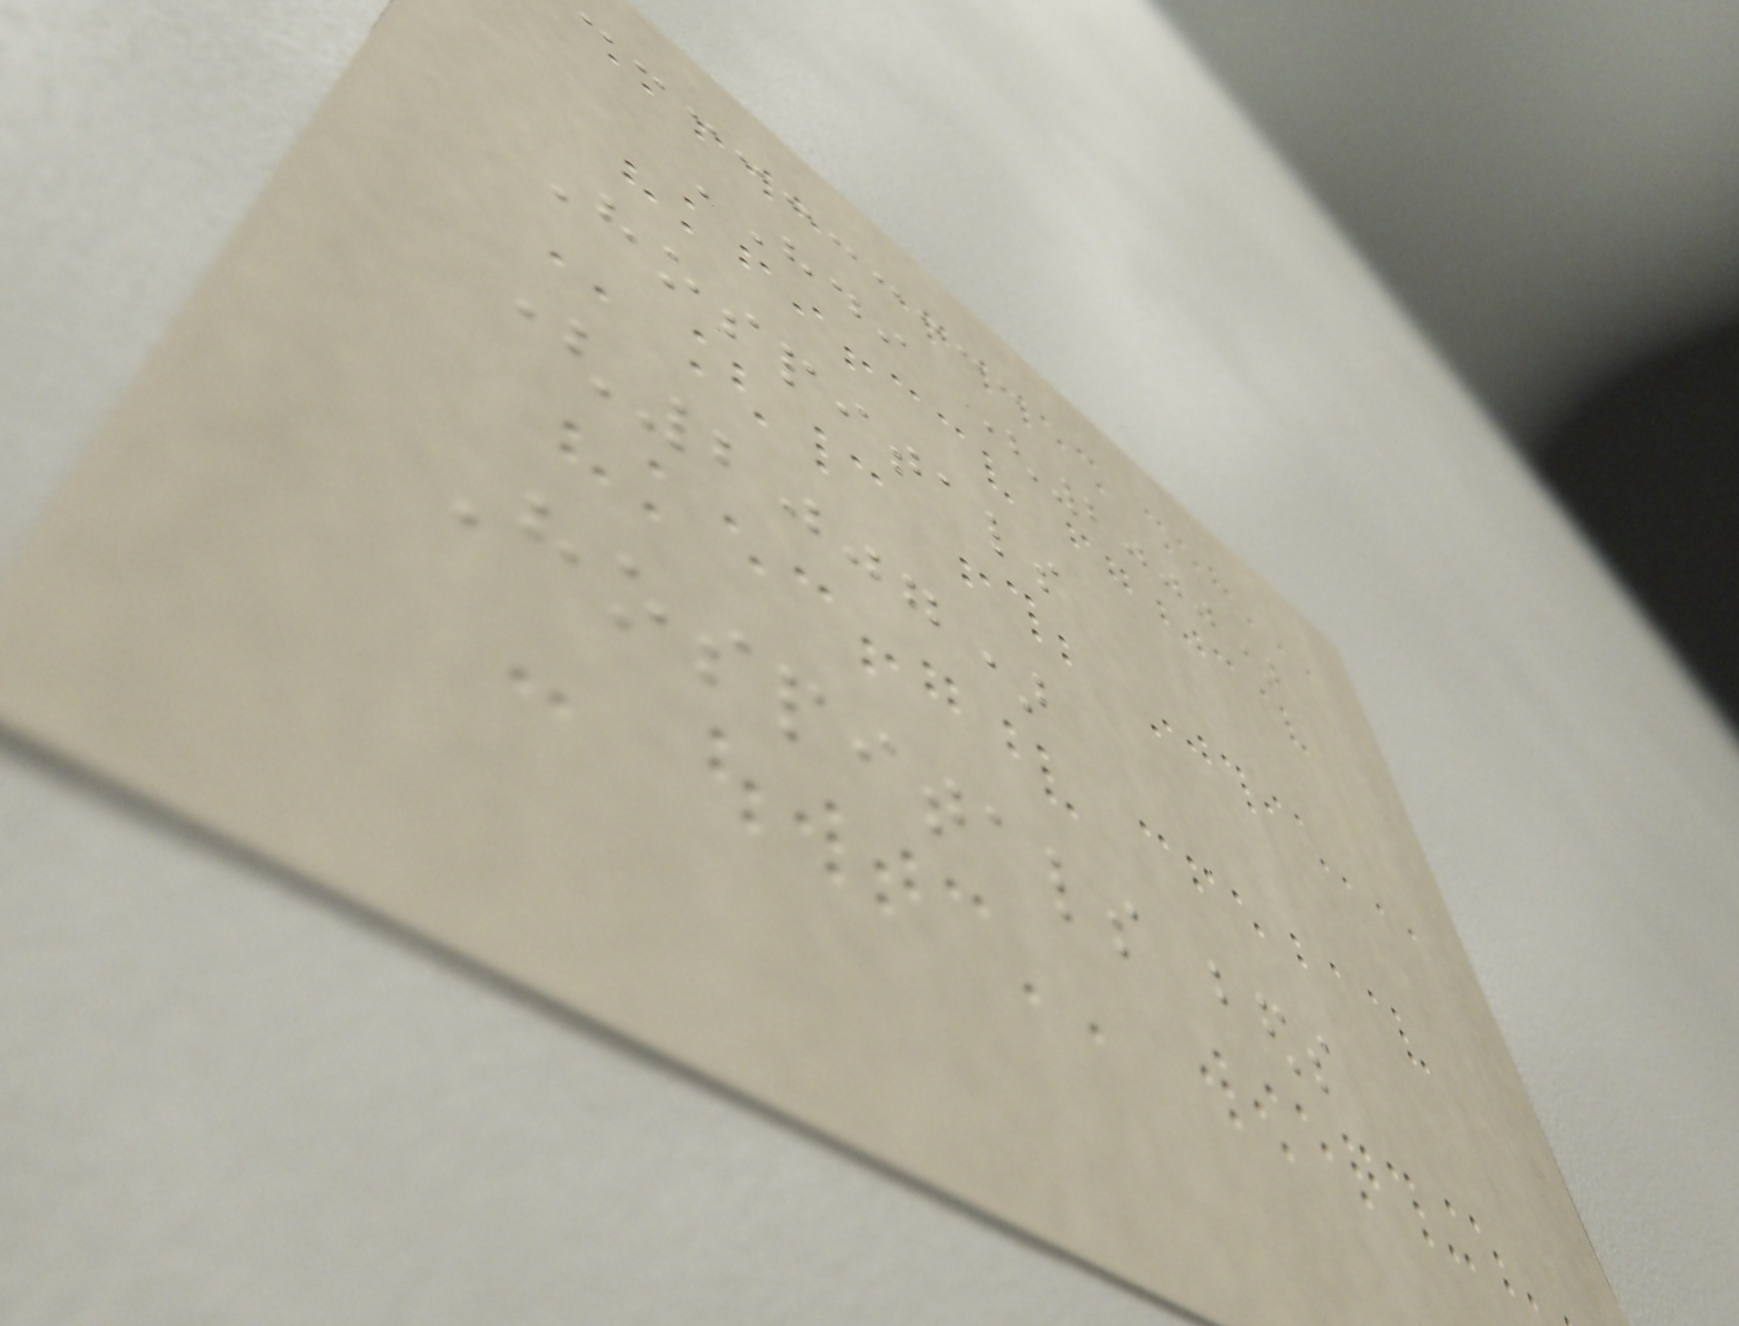HDI (2000)
Hospitals
(2007)
Hospitals beds
